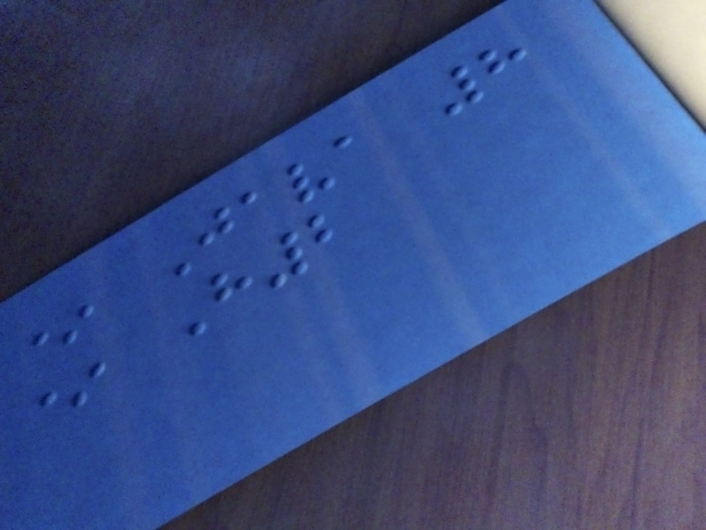* Java 8
* H2
